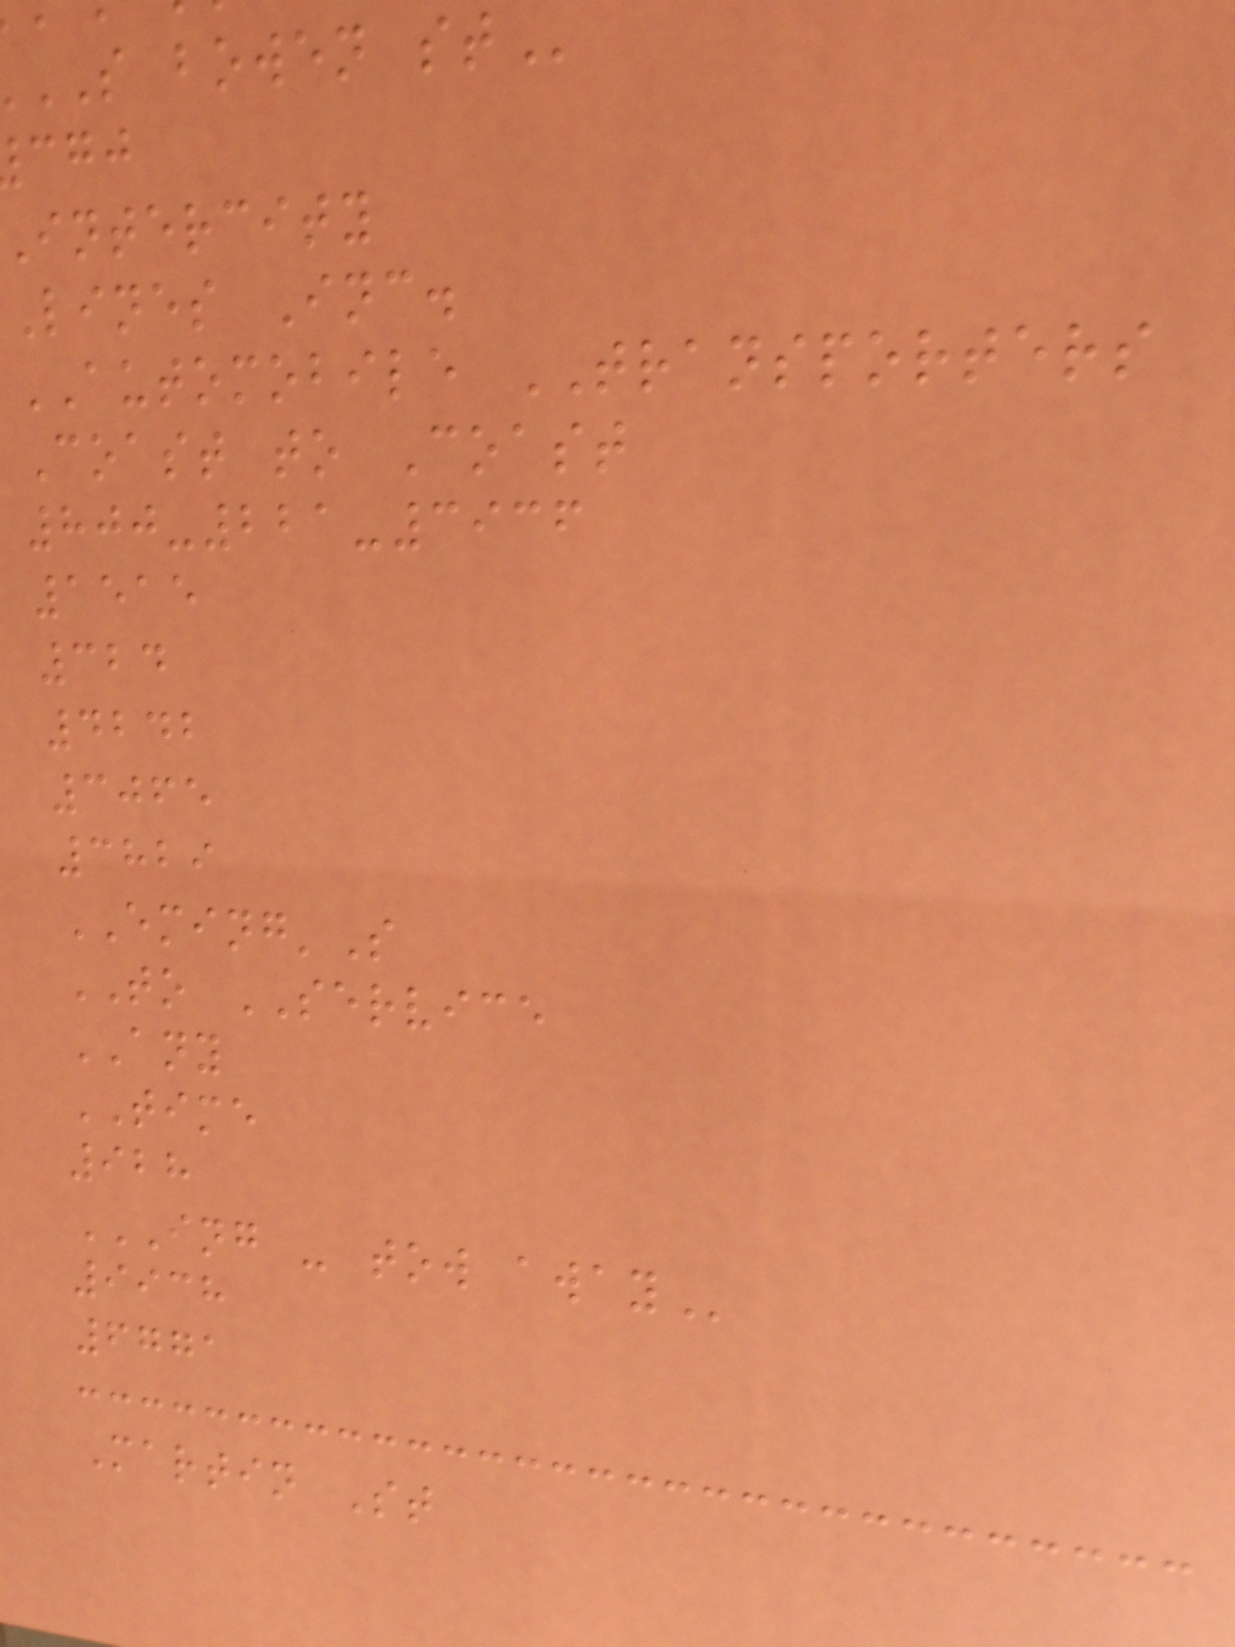S bowen
intercity
Lines Inc.
AUTOMOBILE TRANSPORTERS
Coast to Coast
800-221-3936
1515
324
4242
3065
3829
EMING'S
TO SERVICE
ANY
TIME
928
ING - TOW AWAY
9938
6771
Martin St
